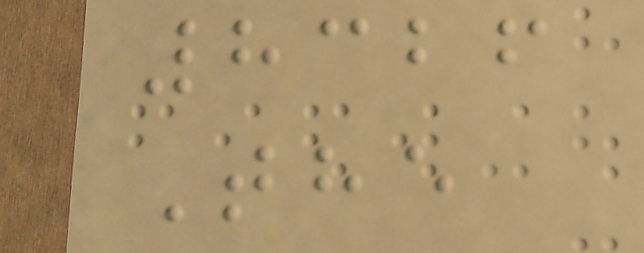8326
The
